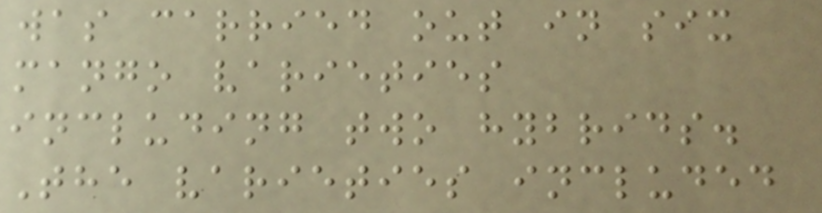was carried out in six
mango varieties
including two hybrids.
The varieties included
